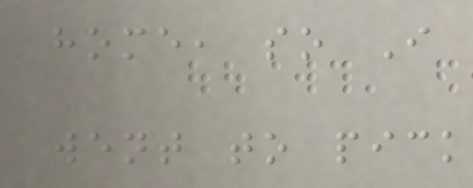home, so I
went to pick
